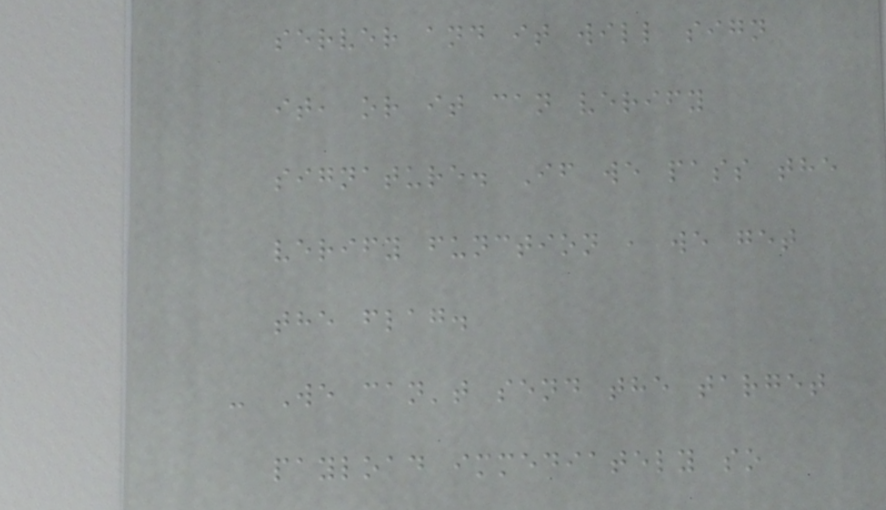server and it will sign
it, or it can verify
signature. If we pass the
verify function , we get
the flag.
- We can't send the target
payload immediately so
